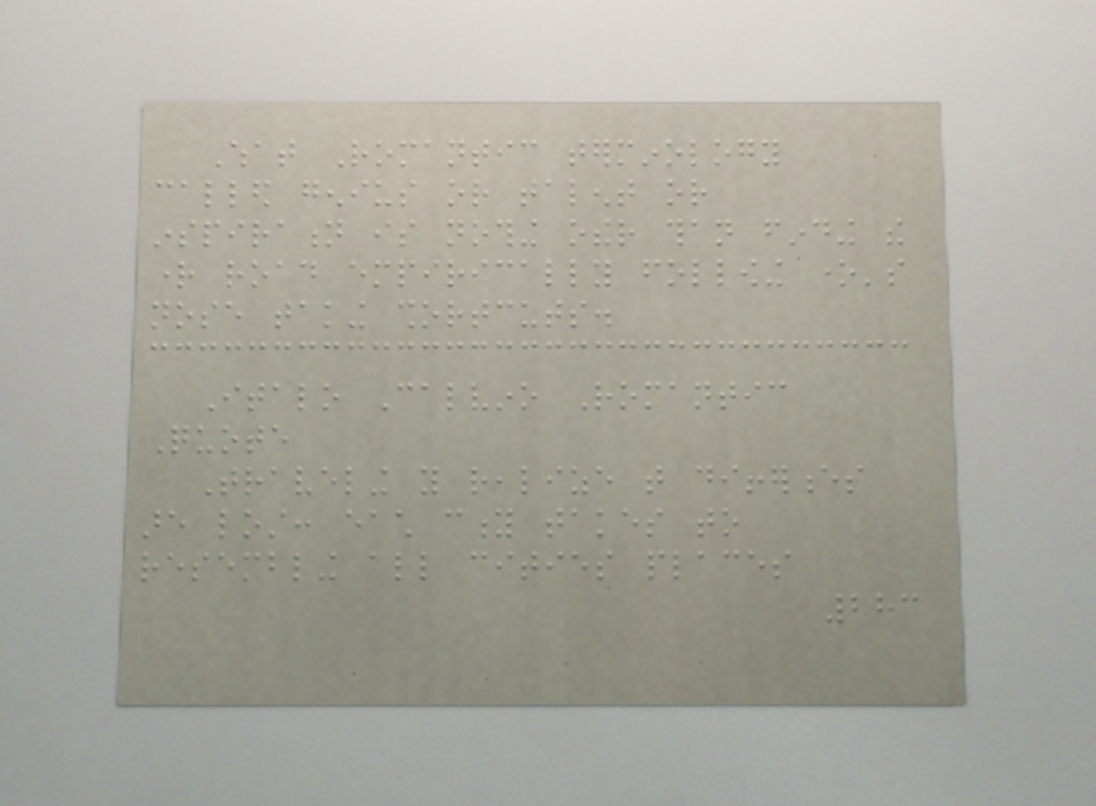What Romantic terminology
called genius or talent or
inspiration is nothing other than finding the
right road empirically following one's
nose taking shortcuts.
Italo Calvino Romantic
Quote
Traveling you realize that differences
are lost: each city takes to
resembling all cities places
283
